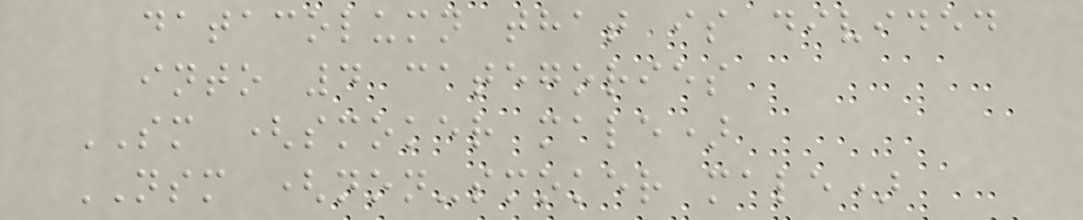datacolumn that is divided
into 4 categories
SM (smoker male)
NSM (non-smoker male)
